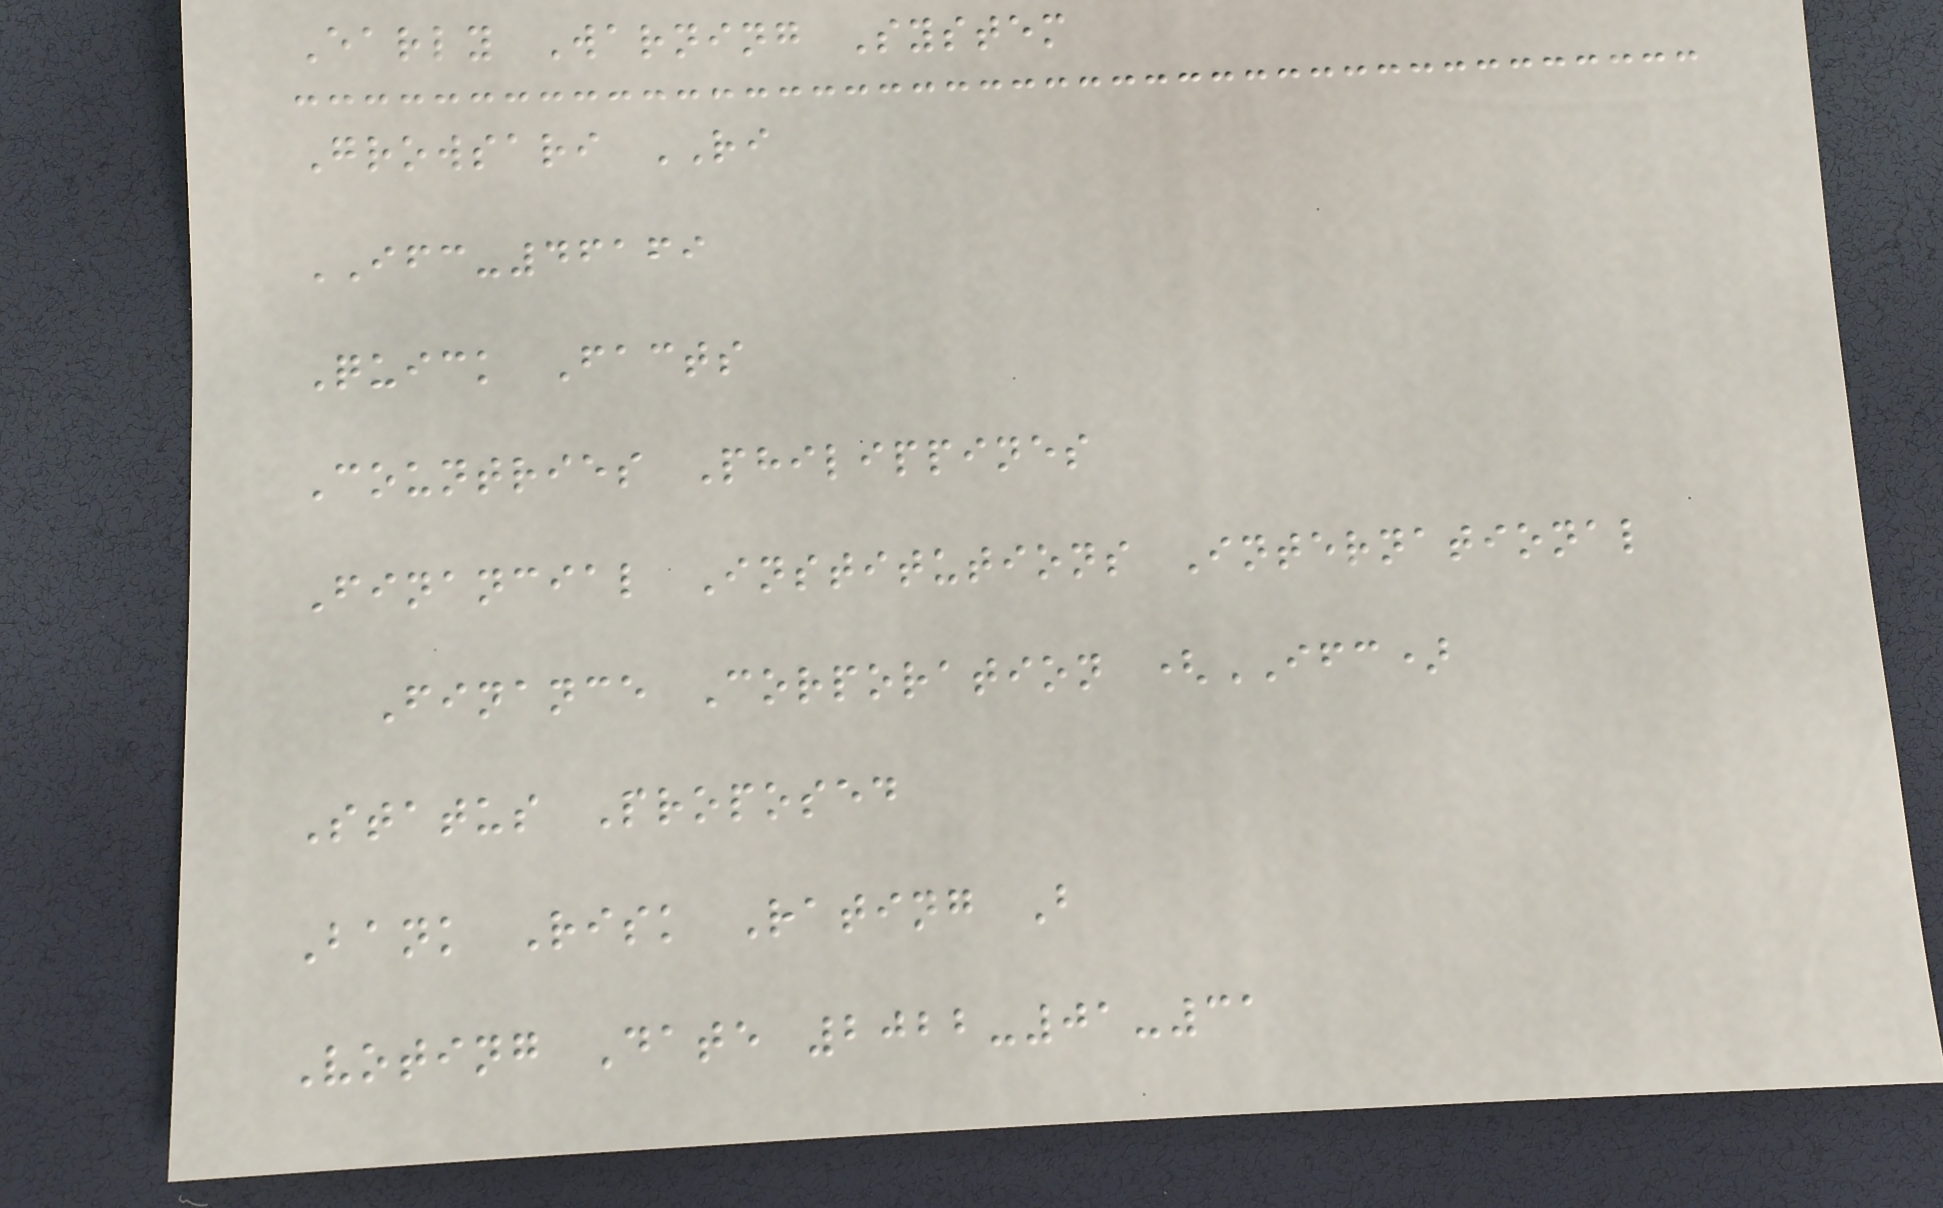Early Warning System
Growsari RI
IFC-46169
Quick Facts
Countries Philippines
Financial Institutions International
Finance Corporation (IFC)
Status Proposed
Bank Risk Rating B
Voting Date 2022-01-31
